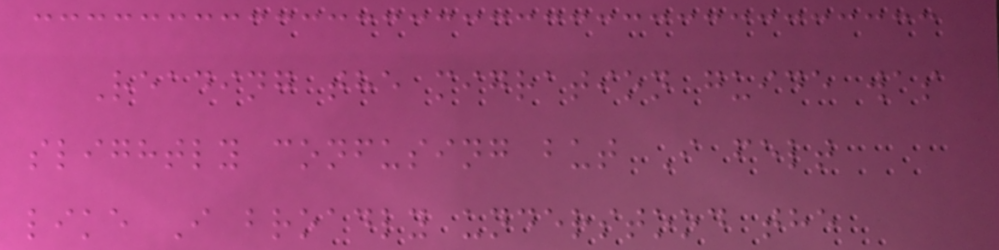Reading the migration guide was
slightly confusing but I felt
like I broadly understood the
